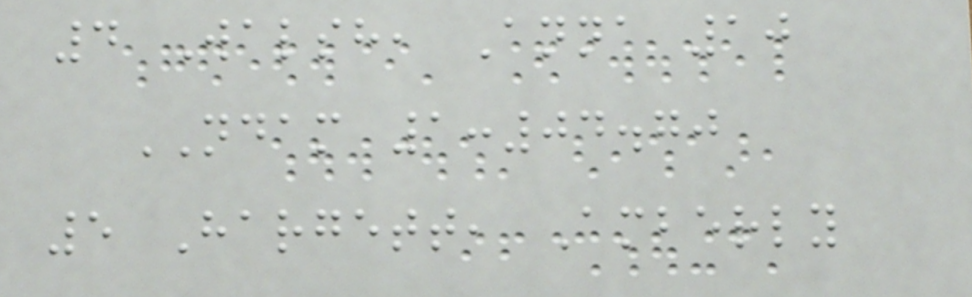4 Walsh, Anna 10
NDAM 1:04.70
5 Hargett, Amberly
